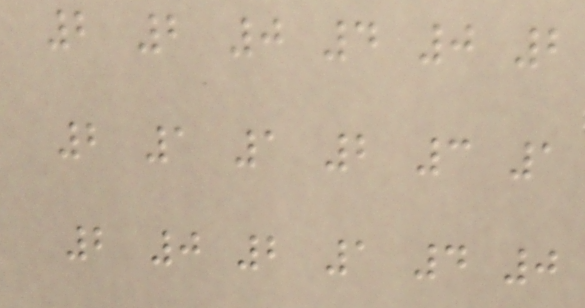2 2 0 4 0 2
2 1 1 2 3 1
2 0 2 1 4 0
